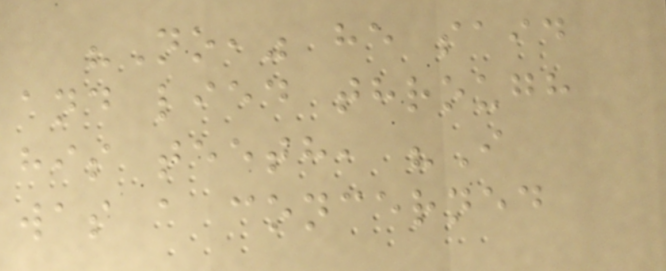"No," he said
and lied through
his teeth, "I
was a concerned
